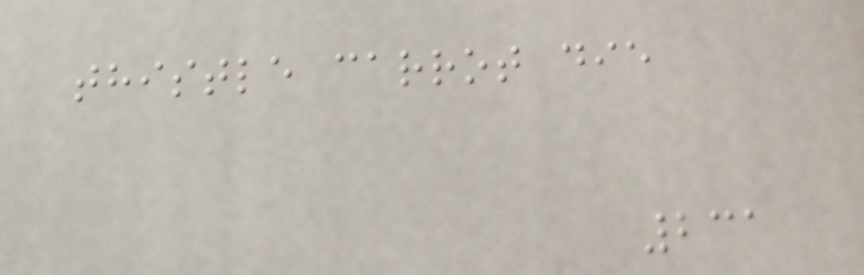thistle carrot die
231
